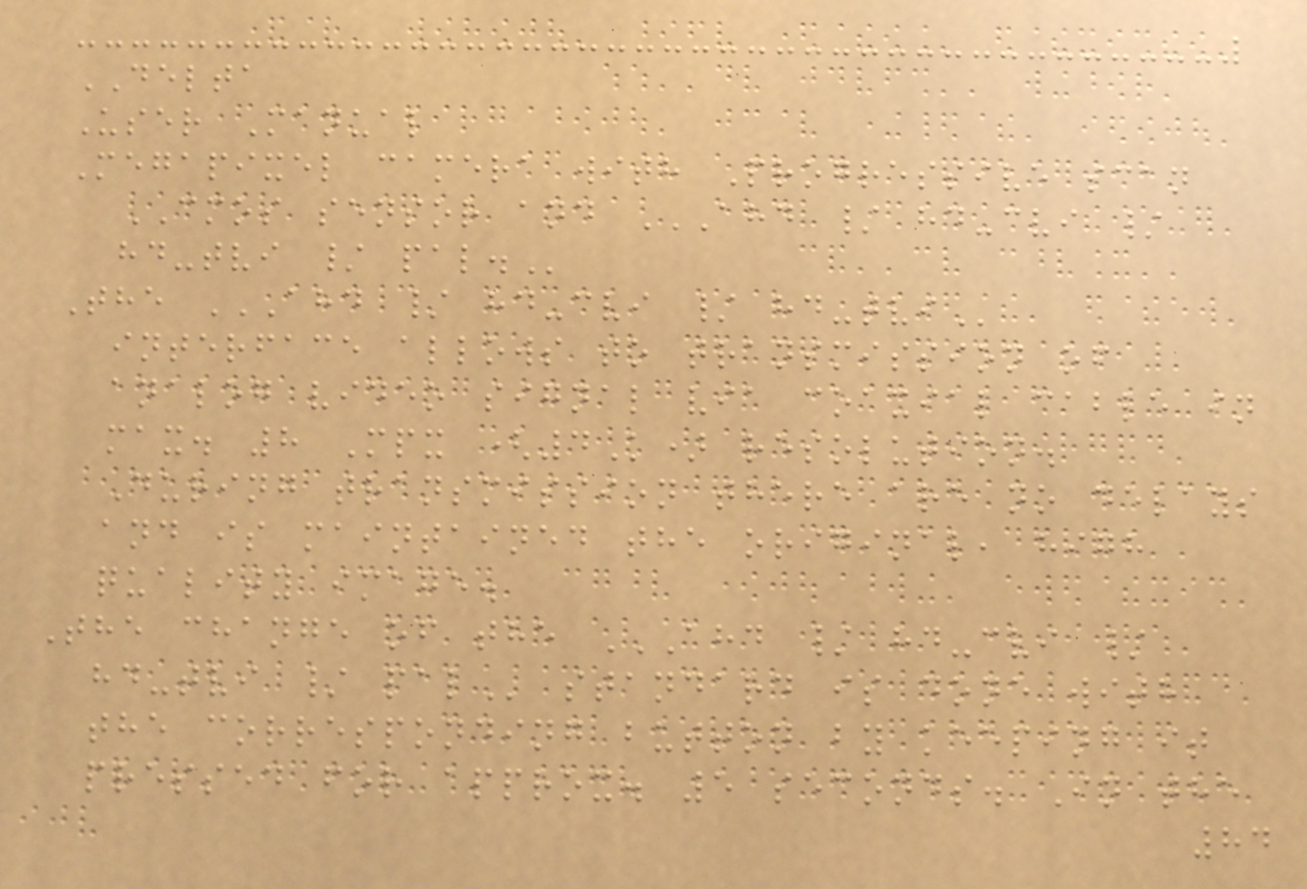DELTA
User Manual
Megapixel camera with Progressive scan
CMOS sensor and AHD / HD-CVI /
HD-TVI / PAL.
The AHD / HD-CVI / HD-TVI
interface allows to transmission of
analog video signal via coaxial cable in
max. 8 Mpx (4K) resolution.
During transmission there are no delays
and is maintained the original, high
quality image.
The change of the AHD / HD-CVI /
HD-TVI / PAL standard is done with
the corresponding button by keeping it
pressed for approx. 5 seconds. In the
84
